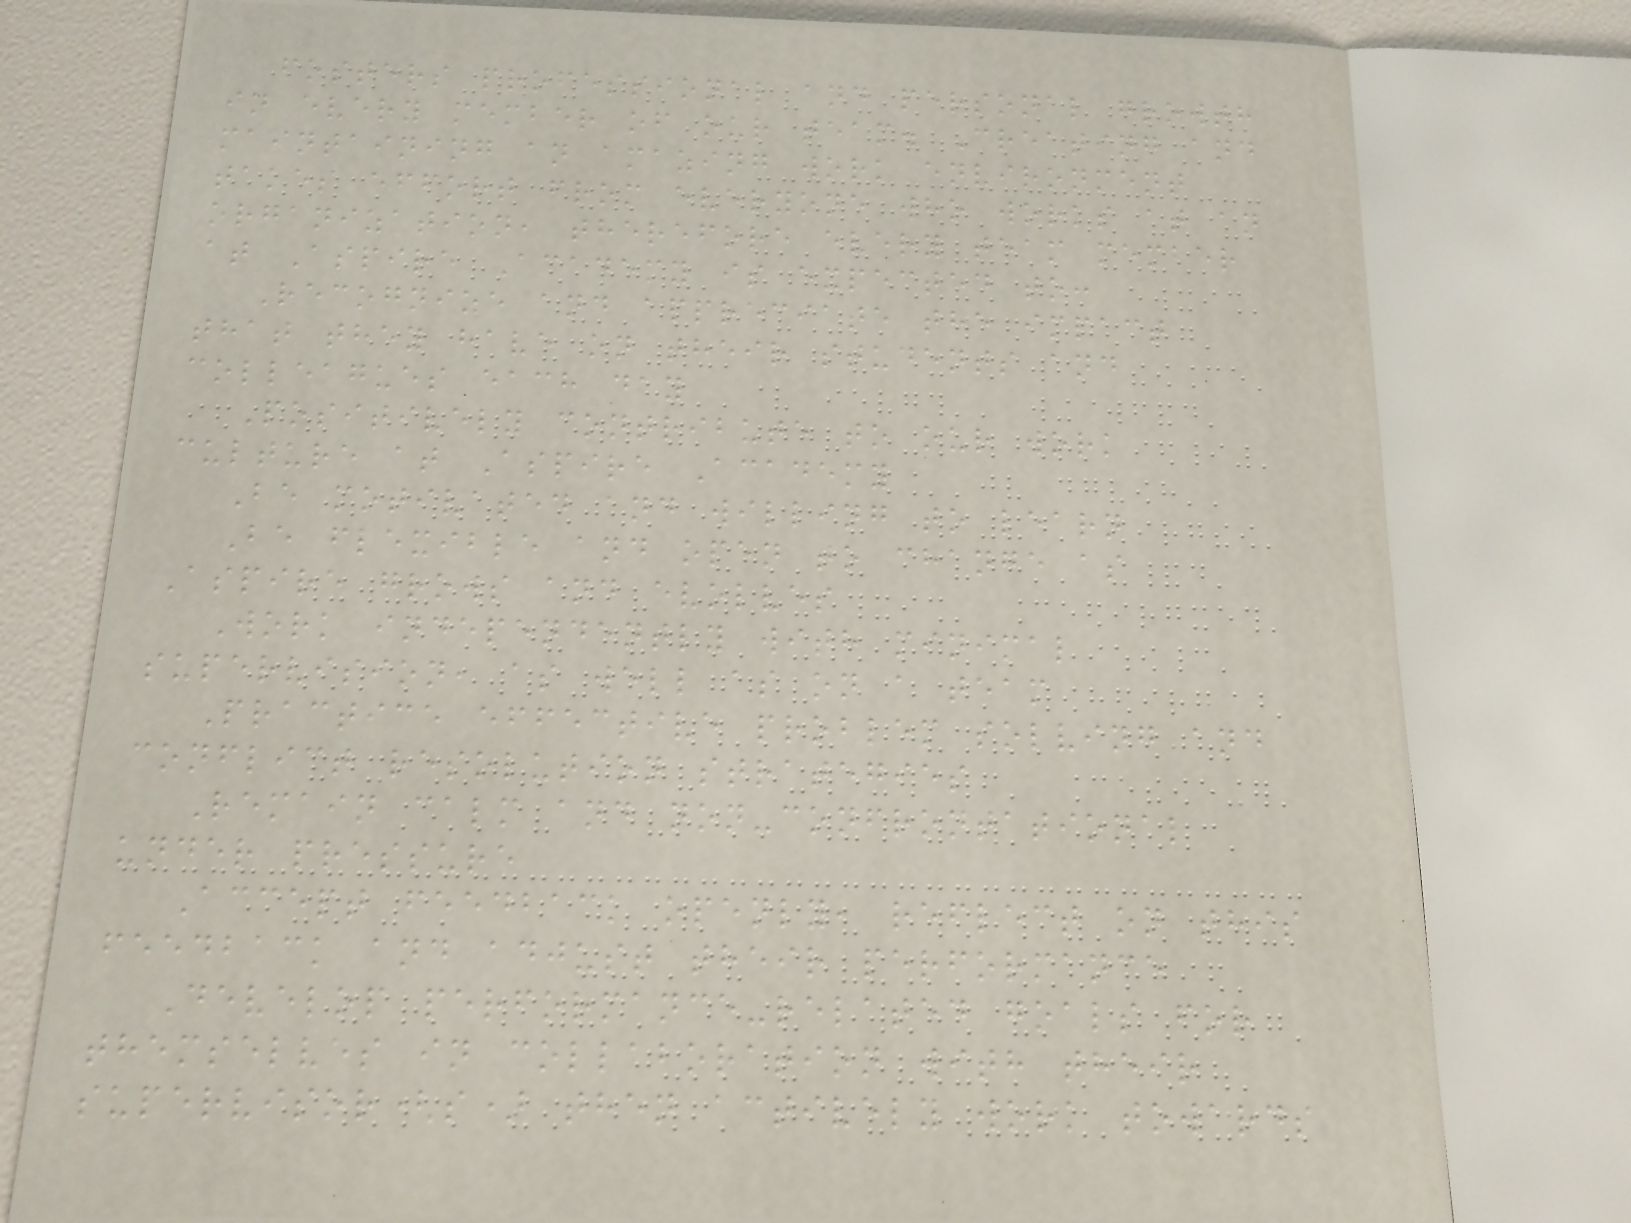fosters professional and personal growth
in every member of our team. Creating and
maintaining an amazing work environment
takes effort from everyone who works at an
organization, therefore every team member
at Aspire Academy is expected to:
Recognize and appreciate the impact
that they have on their students and
colleagues each day
Positively contribute to our work
culture at Aspire Academy
Be motivated and willing to learn
Be flexible and open to change as
Aspire grows and evolves
Work independently with minimal
supervision, as well as on a team
Practice effective problem solving and
conflict resolution strategies
Remain calm and non-confrontational
under pressure
Accept feedback openly, reflect on this
feedback and adjust their performance
Develop performance-related goals for
themselves in collaboration with their
supervisor(s) then actively work towards
